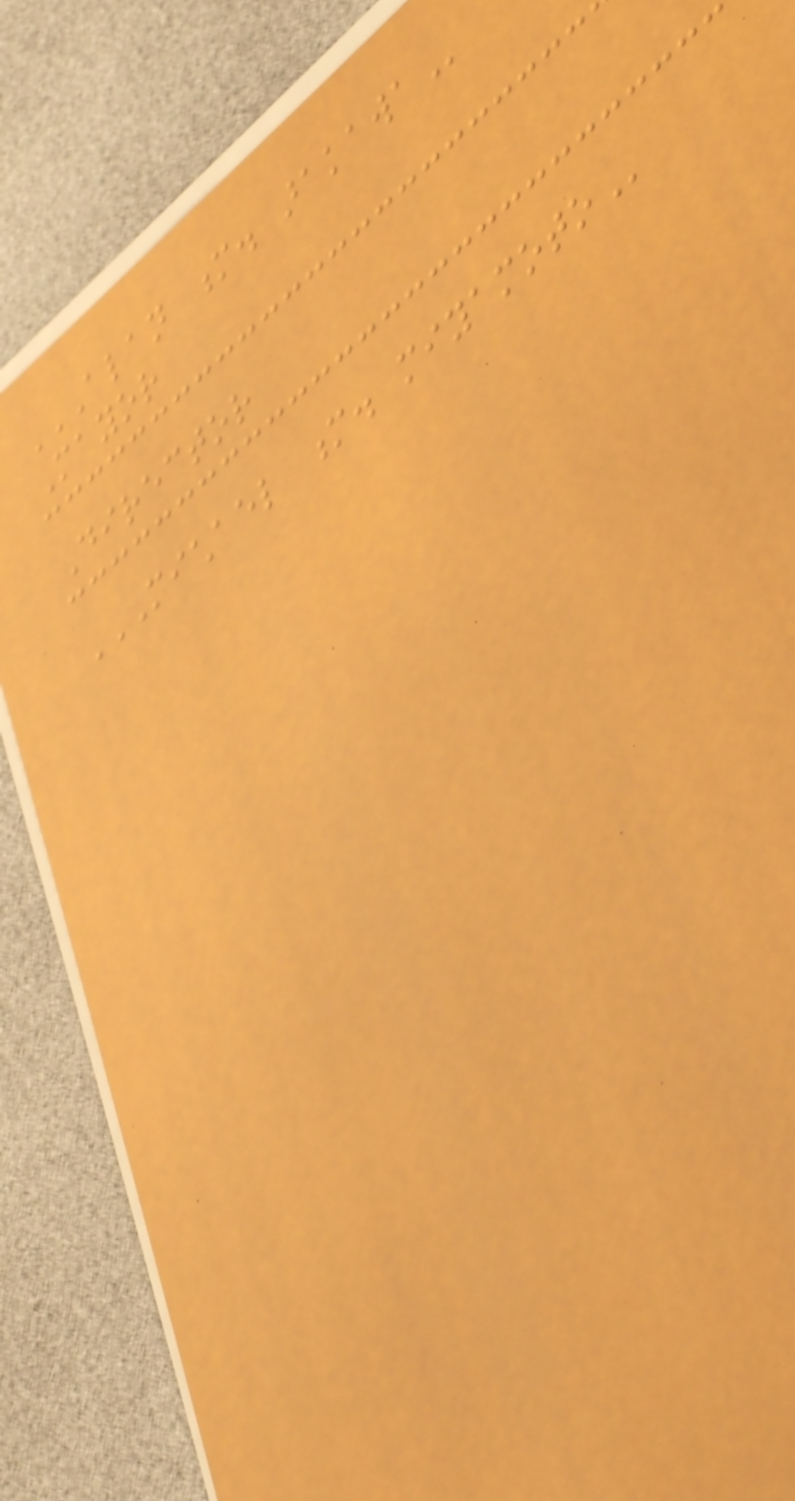ALAN M. ARAKAWA
Mayor
Director
MICHAEL M. MIYAMOTO
